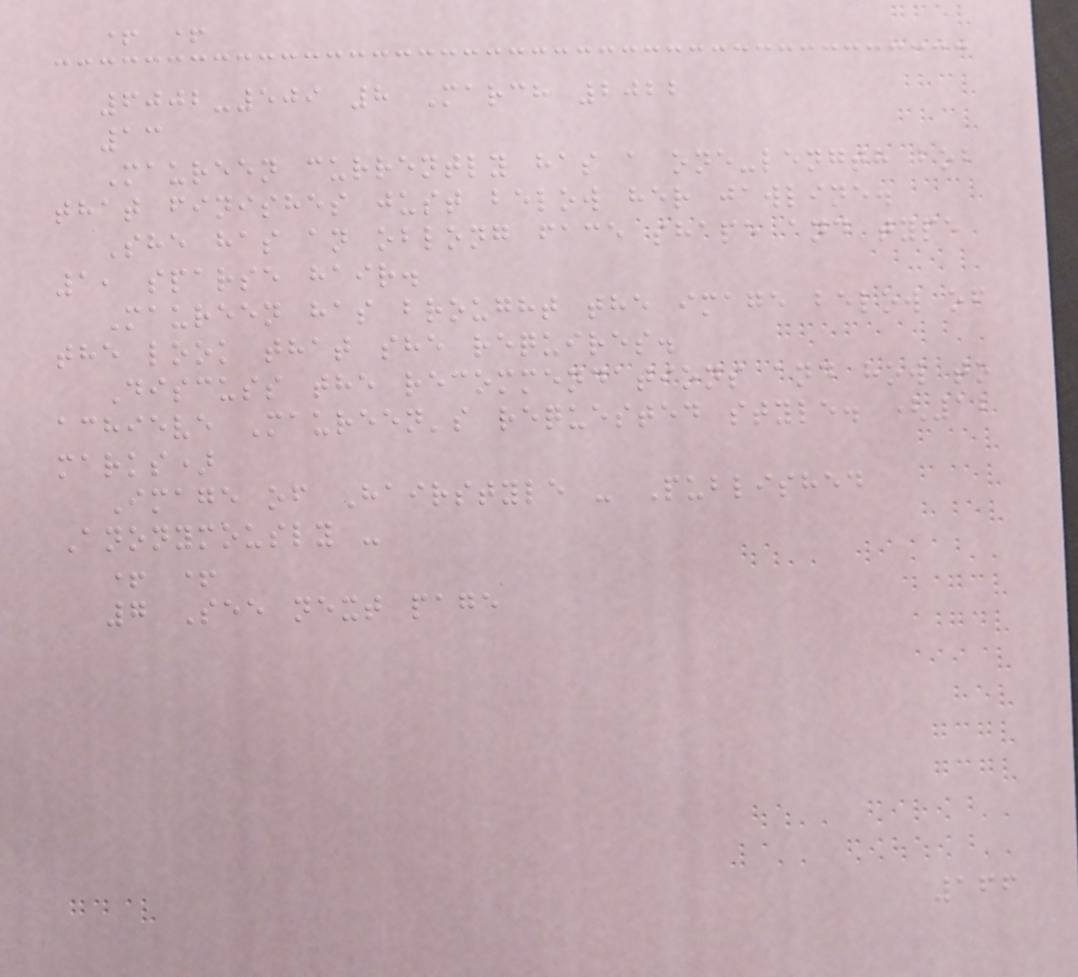+ +
6002-509 8 March 2022
13
Maureen currently has a one-length bob
that finishes just below her jawline.
She has an oblong face shape and type
1, sparse hair.
Maureen has brought the image below of
the look that she requires.
Discuss the recommendations and how to
achieve Maureen's requested style. (12
marks)
Image of Hairstyle - Published
Anonymously -
+ +
7 See next page
166
